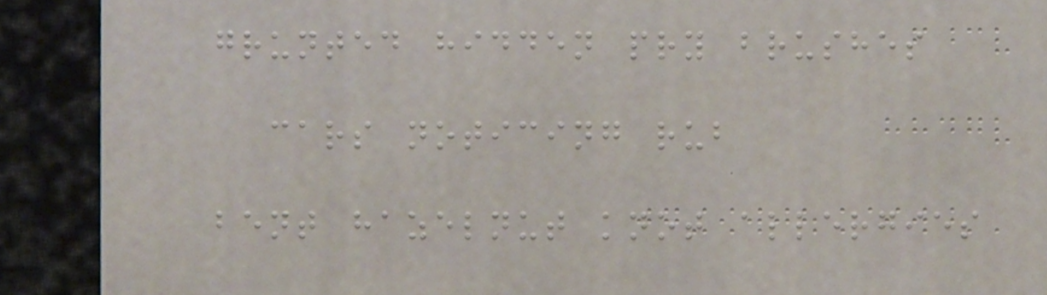grunted hidden pry brushes
cars noticing rub
bent hazelnut knot allergies
